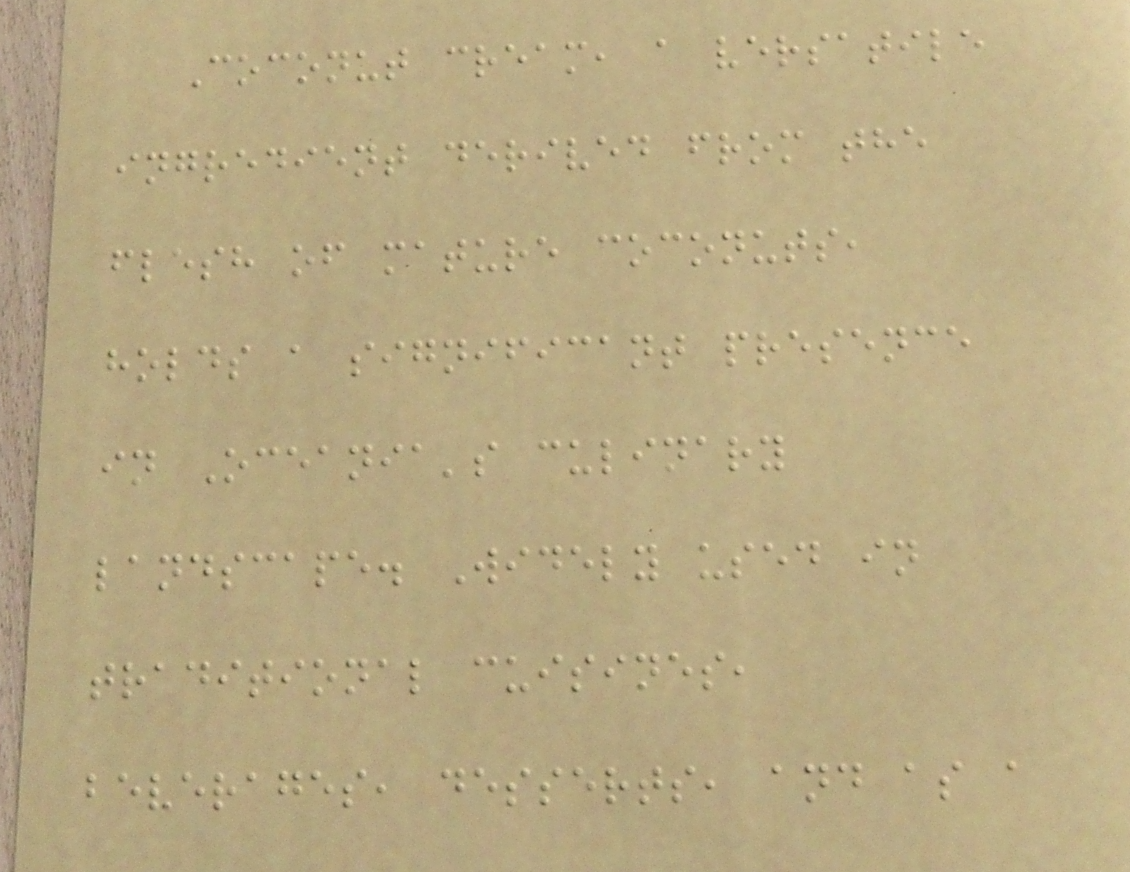Coconut cream, a versatile
ingredient derived from the
flesh of mature coconuts,
holds a significant presence
in Oceania's culinary
landscape. Widely used in
traditional cuisines,
beverages, desserts, and as a
